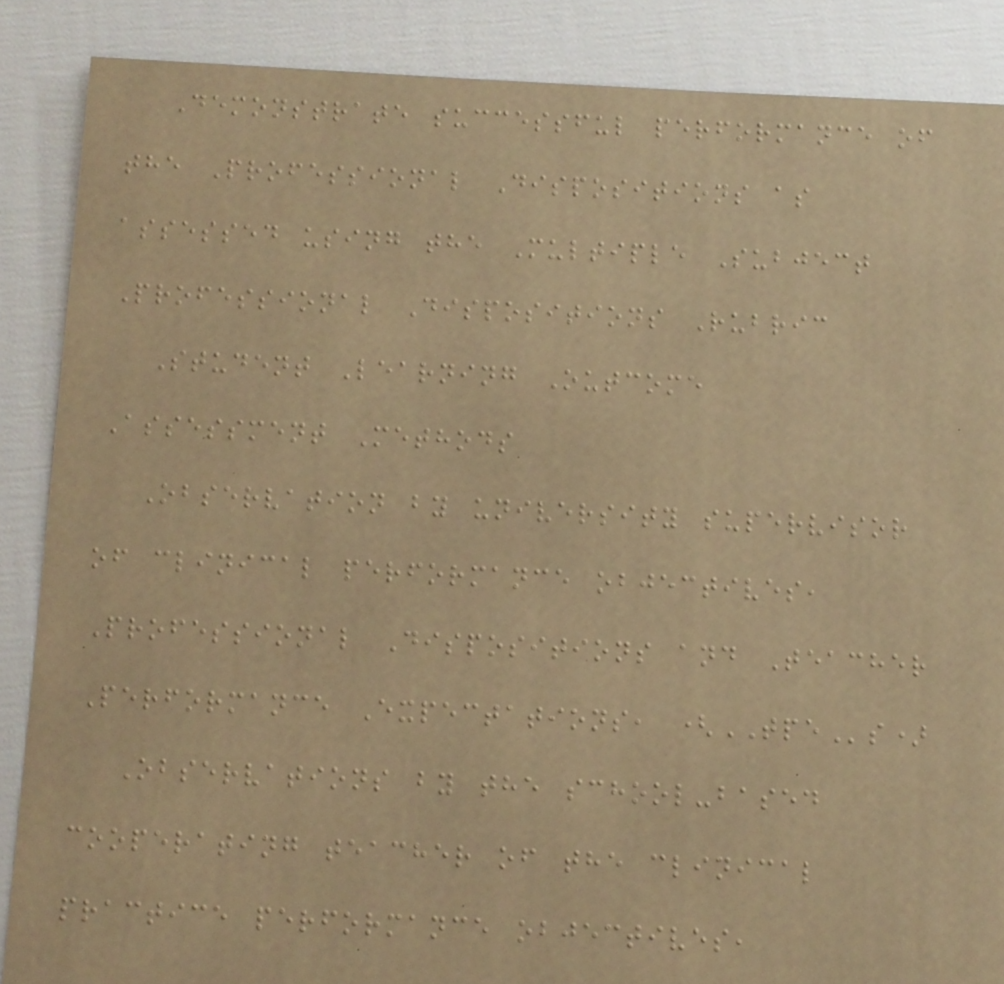Demonstrate successful performance of
the Professional Dispositions as
assessed using the Multiple Subject
Professional Dispositions Rubric
Student Learning Outcome
Assessment Methods
Observation by university supervisor
of clinical performance objectives,
Professional Dispositions and Teacher
Performance Expectations, (TPEs)
Observations by the school-based
cooperating teacher of the clinical
practice performance objectives,
